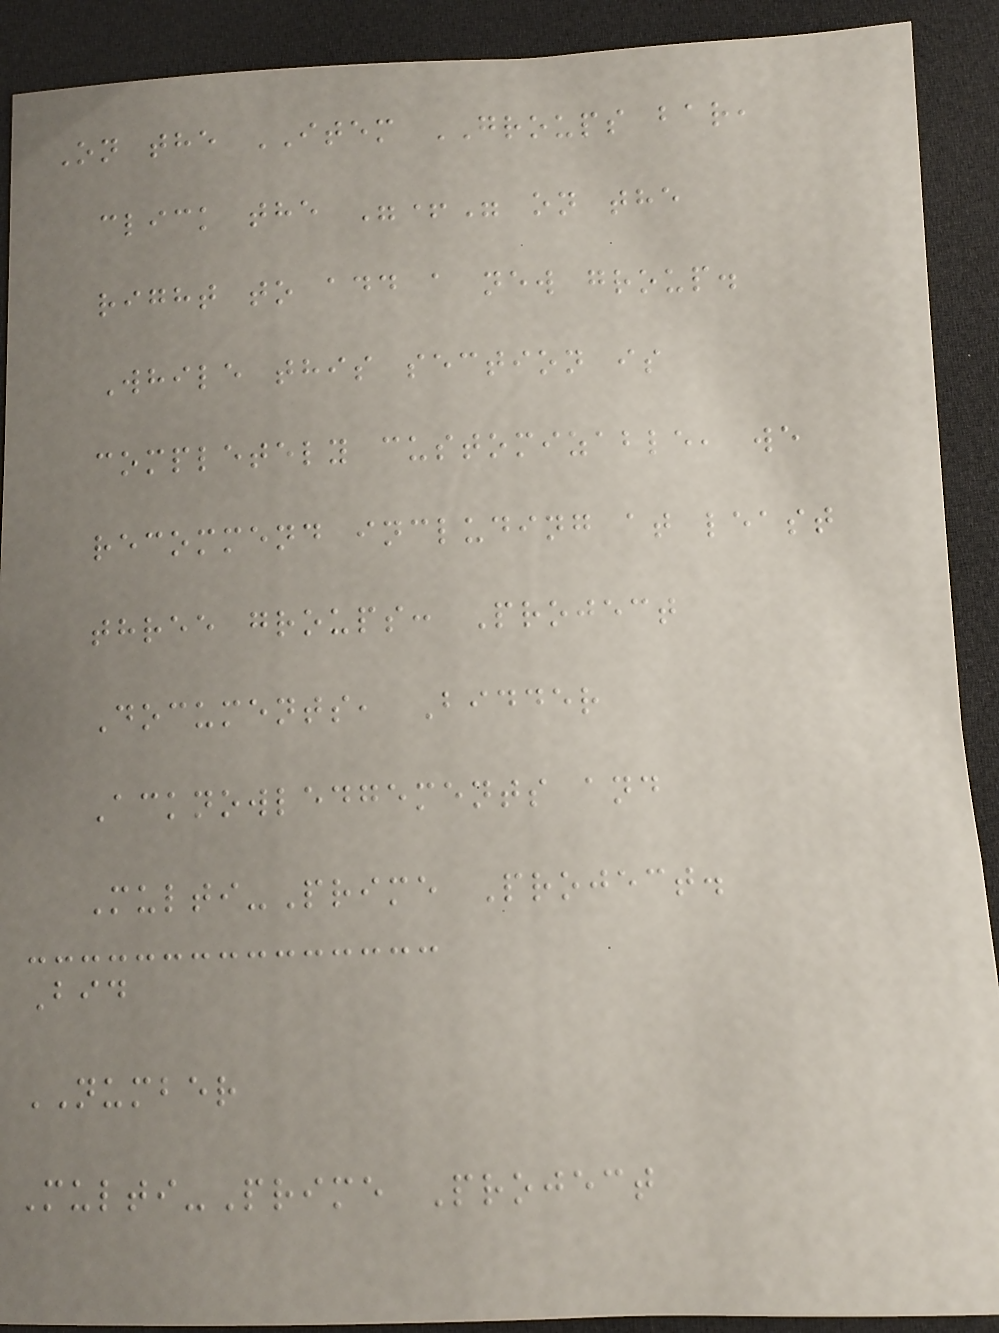On the ITEM GROUPS bar,
click the "+" on the
right to add a new group.
While this section is
completely customizable, we
recommend including at least
three groups: Project
Documents, Bidder
Acknowledgements and
Multi-Prime Project.
Bid
NUMBER
Multi-Prime Project
